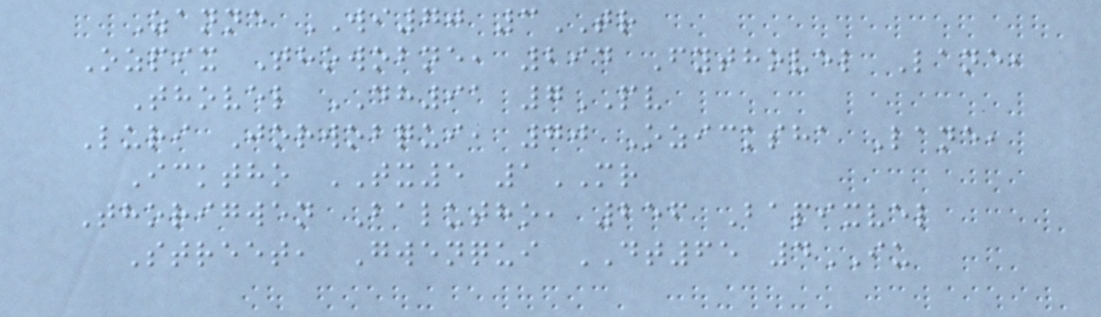Zanne WI70 3TR
Ozpix Thowobne, 294 Fythovel Lane,
Thovel DH91 7PV
Luri Jorwobqui, 70 Ozicksha Lane,
Icktho TX5 1MR
Thorigwen Balutho, 256 Bapixvel
Street, Gwenqui DT65 4IU
